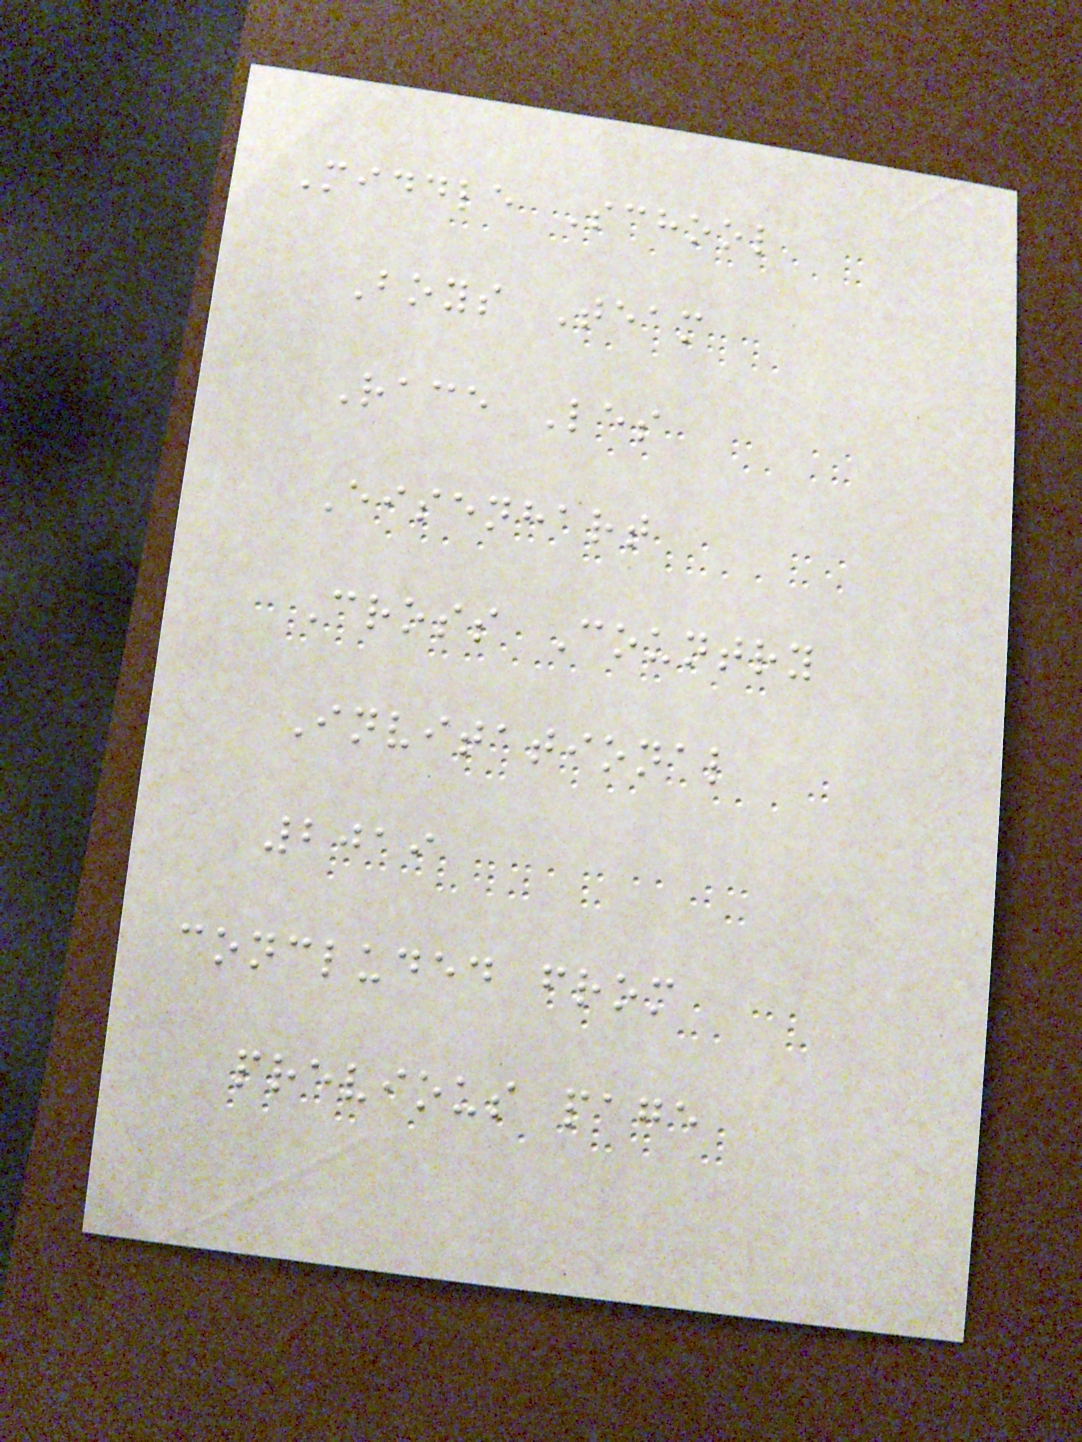Middle School
Boys Team
Race Les
Eisenhart
Cross Country
Invitational
2019
concluded from
previous page
